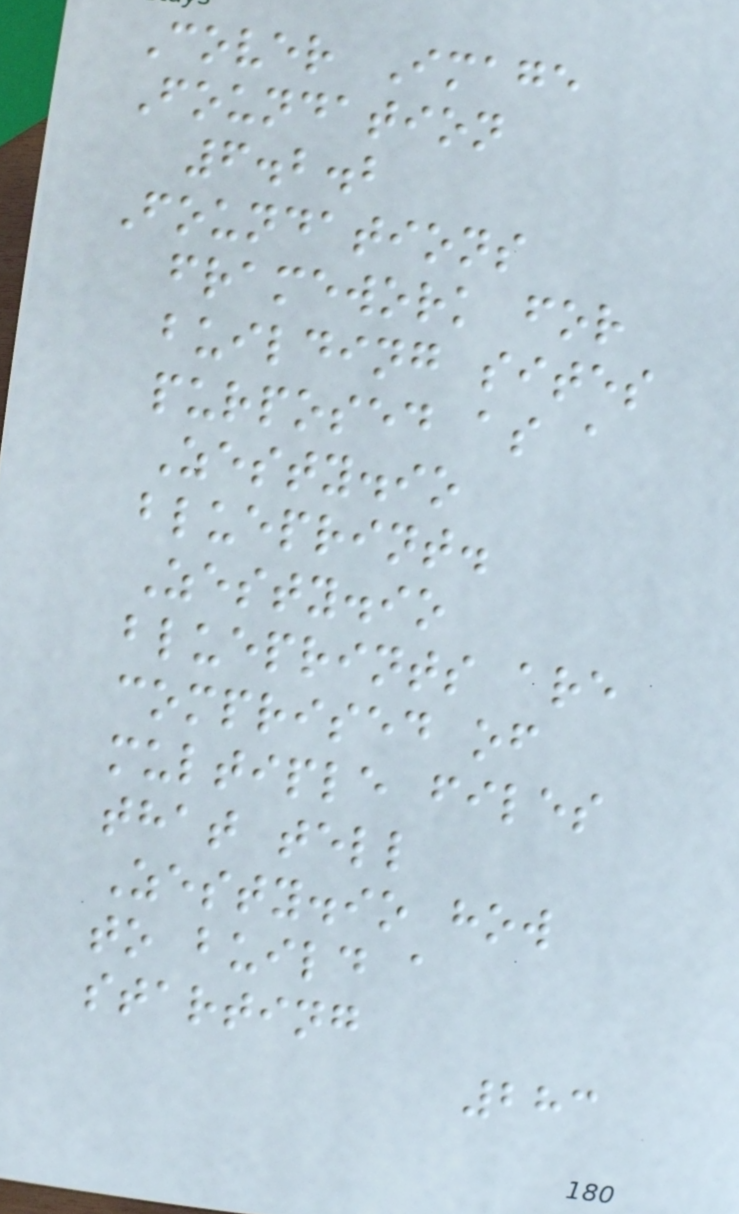Cover Image
Foundation
6.2.2
Foundations
framework for
building sites
purposed as a
Zesty.io
blueprint.
Zesty.io
blueprints are
comprised of
multiple files
that tell
Zesty.io how
to build a
starting
283
